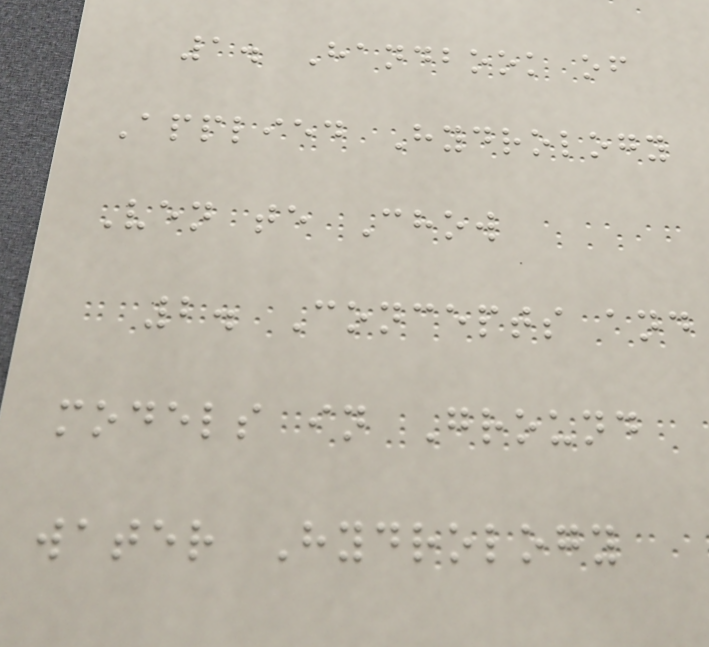1. Handbook of
Applied Hydrology
Ven te Chow
2. Concepts and
models in Ground
water Hydrology
